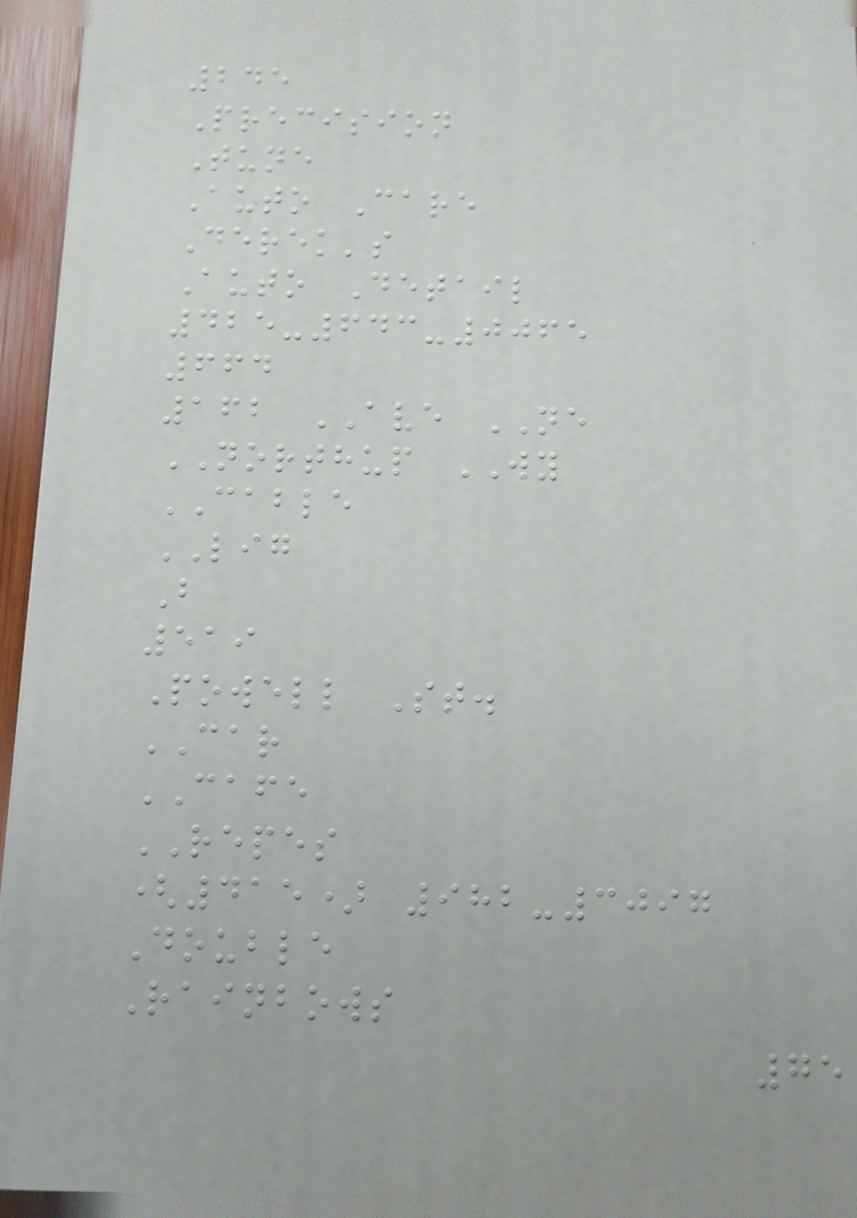245
Precision
Tune
Auto Care
Derek's
Auto Detail
425-643-0065
664
162 AVE NE
NORTHUP WY
CABLE
LIG
B
519
Powell St.
CAR
CAFE
REPES
(415) 982-3097
Double
Rainbows
75
